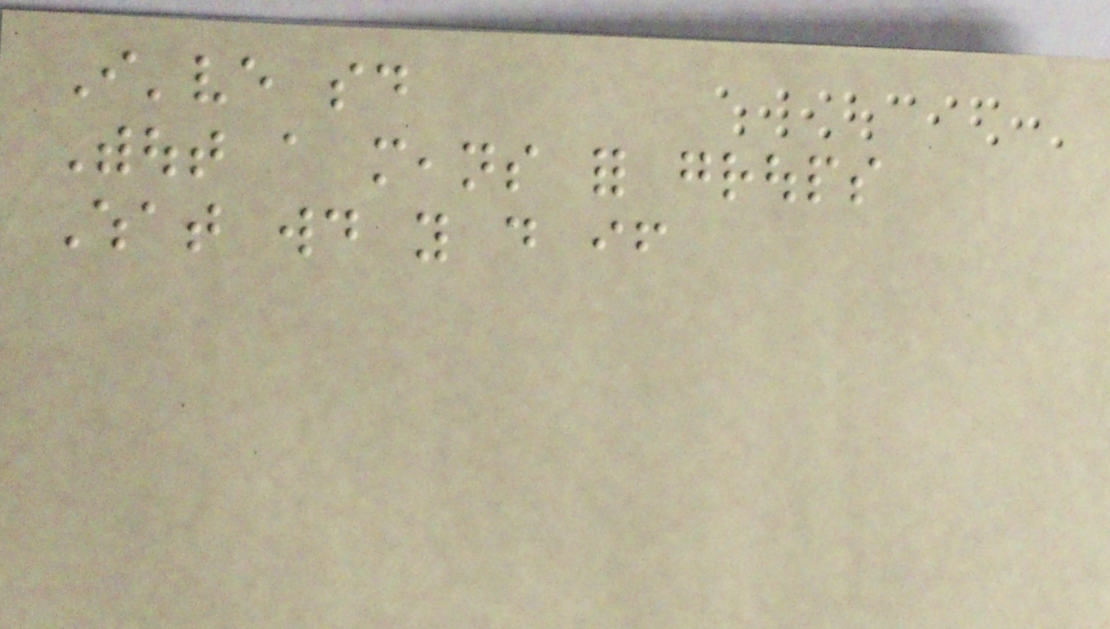I've said
Without a means for groups
What would you do if
